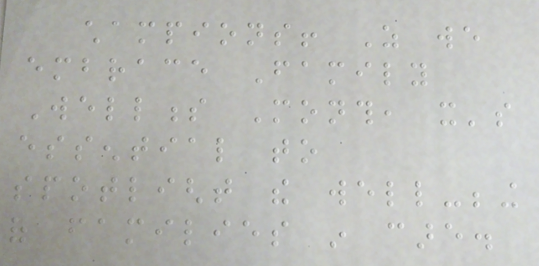champions! As we
embrace Family
Wellness Month, it's
essential to
spotlight the well-being
of families in care.
